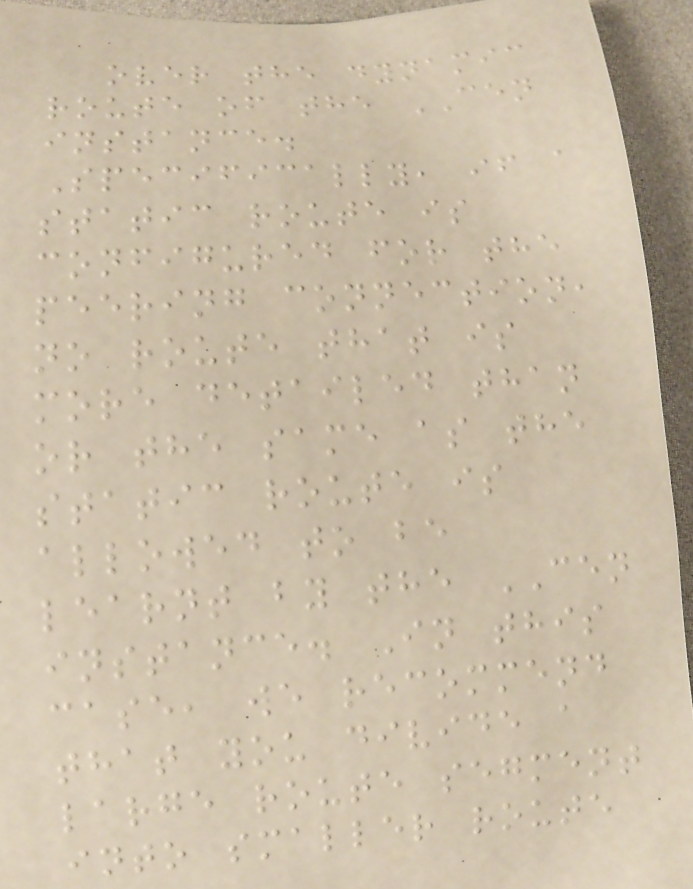over the dynamic
route of the CEN
instance.
Specifically, if a
static route is
configured for the
peering connection,
no route that is
more detailed than
or the same as the
static route is
allowed to be
learnt by the CEN
instance. In this
case, we recommend
that you divide a
large route segment
into smaller route
